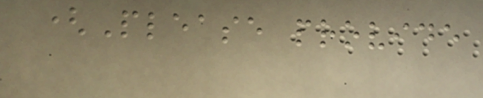(Please provide
